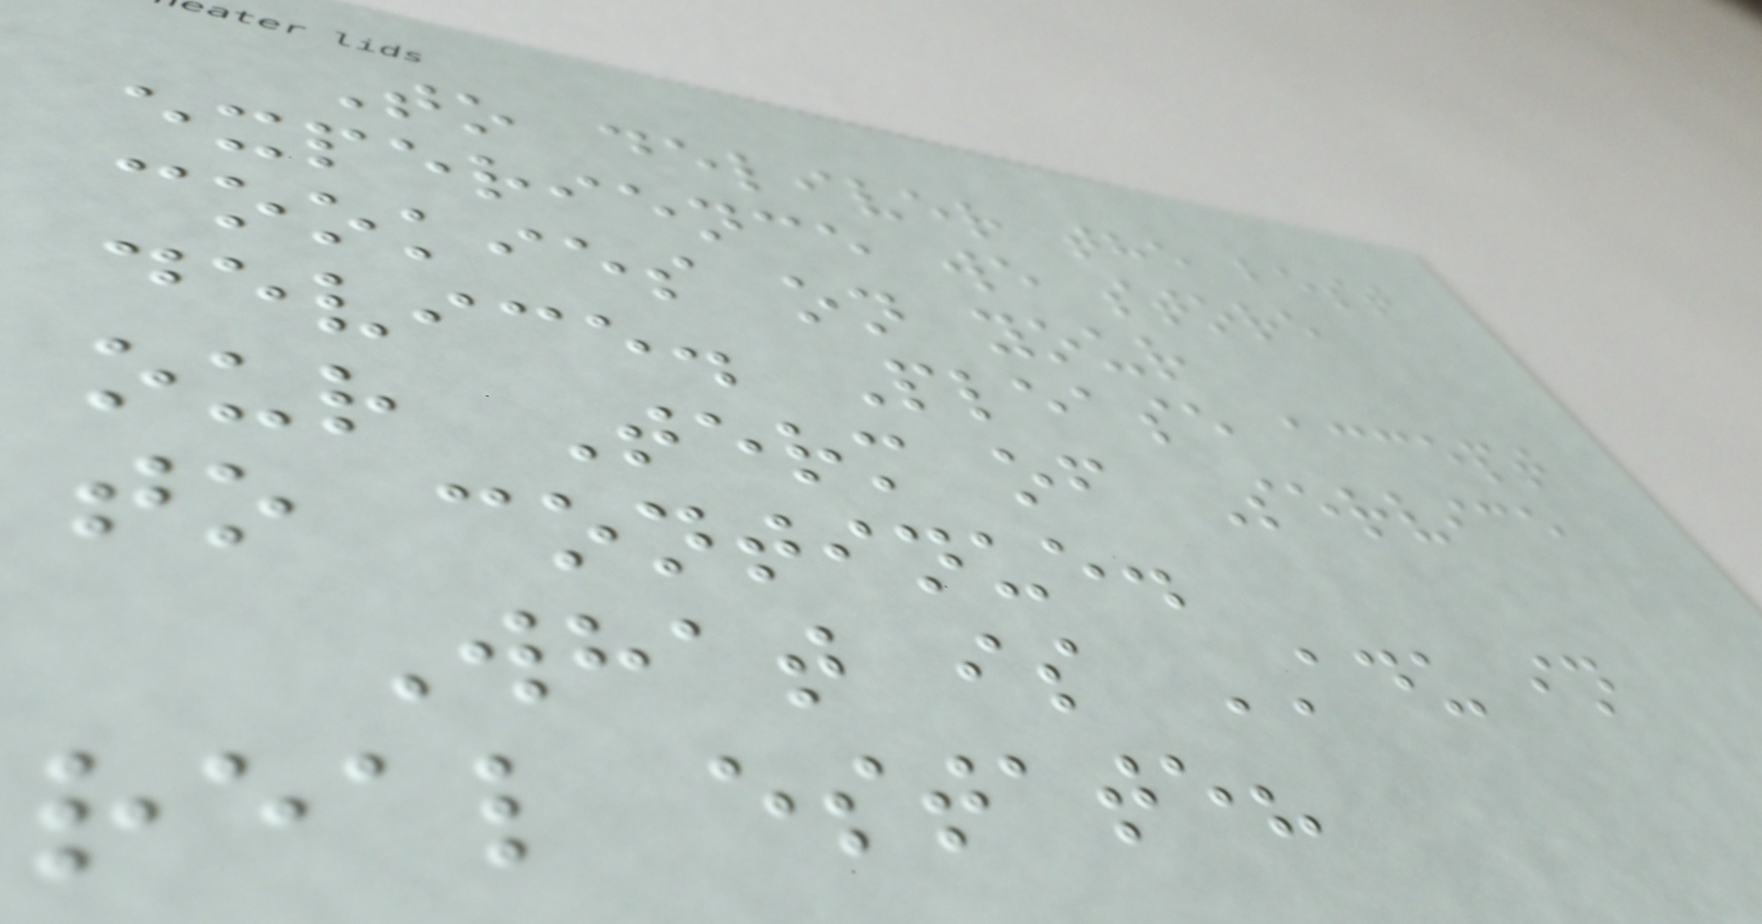To deliver the best
experience we store
cookies on your
device. Please accept
our Term of Service
to continue.
What is ADU in
real estate?
